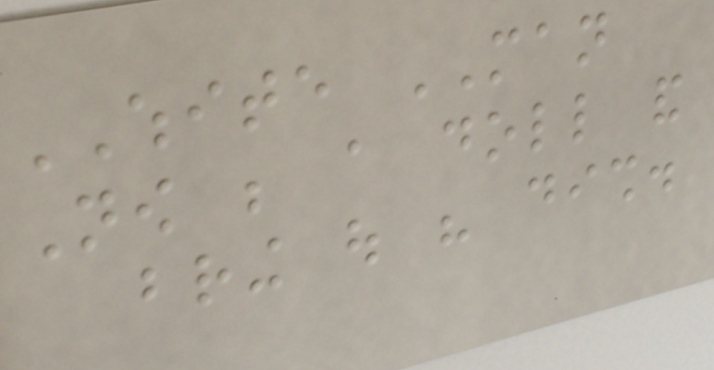WHITE MAN
Now be a doll and
bring out his dish.
